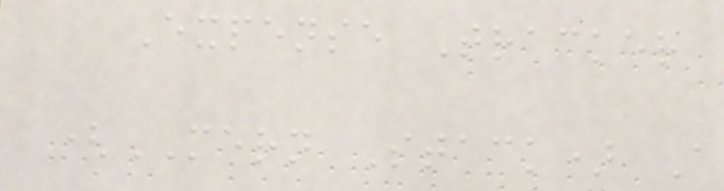Expense Tracker
(MERN Stack) A
